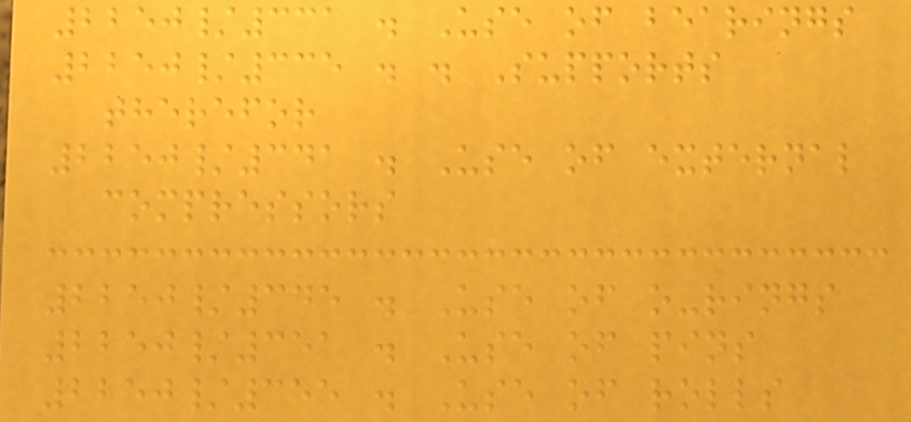2250/331 . Use of bearings
2250/335 . . Supports
therefor
2250/341 . Use of external
compressors
2250/345 . Use of o-rings
2250/351 . Use of pins
2250/355 . Use of rolls
